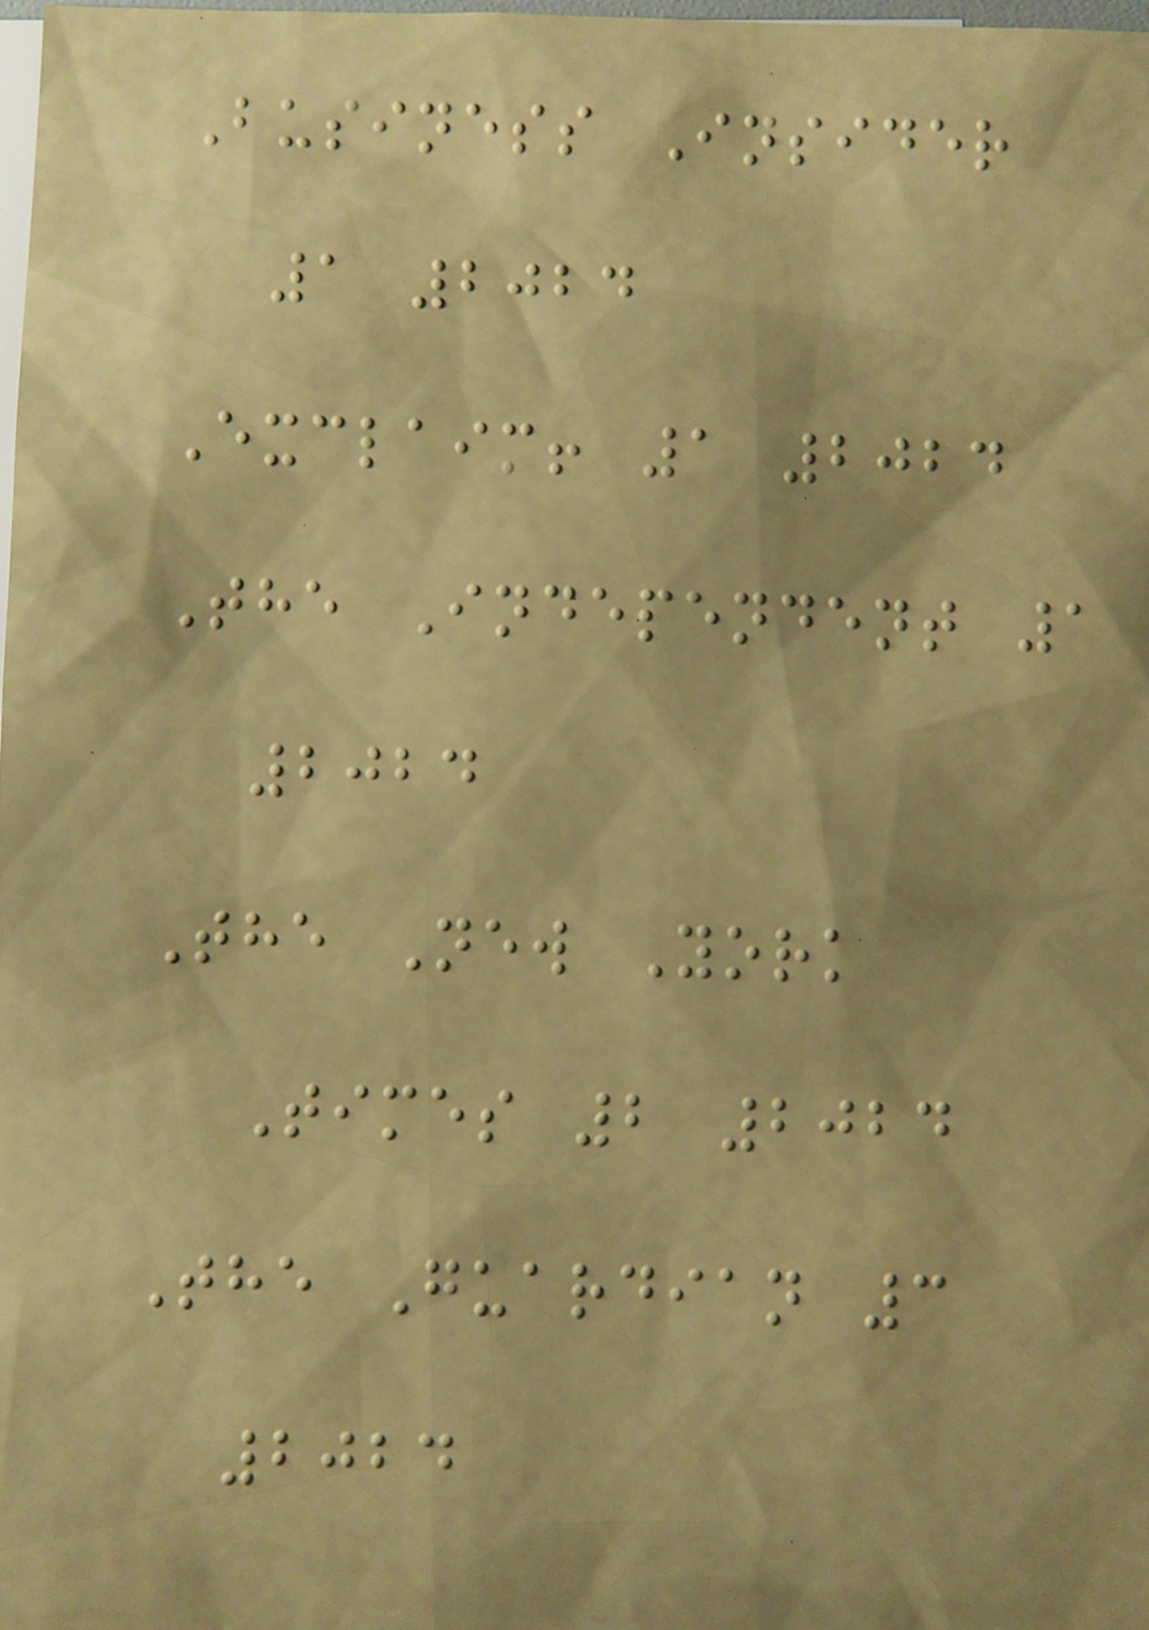Business Insider
1 2024
Exclaim! 1 2024
The Independent 1
2024
The New York
Times 2 2024
The Guardian 3
2024
